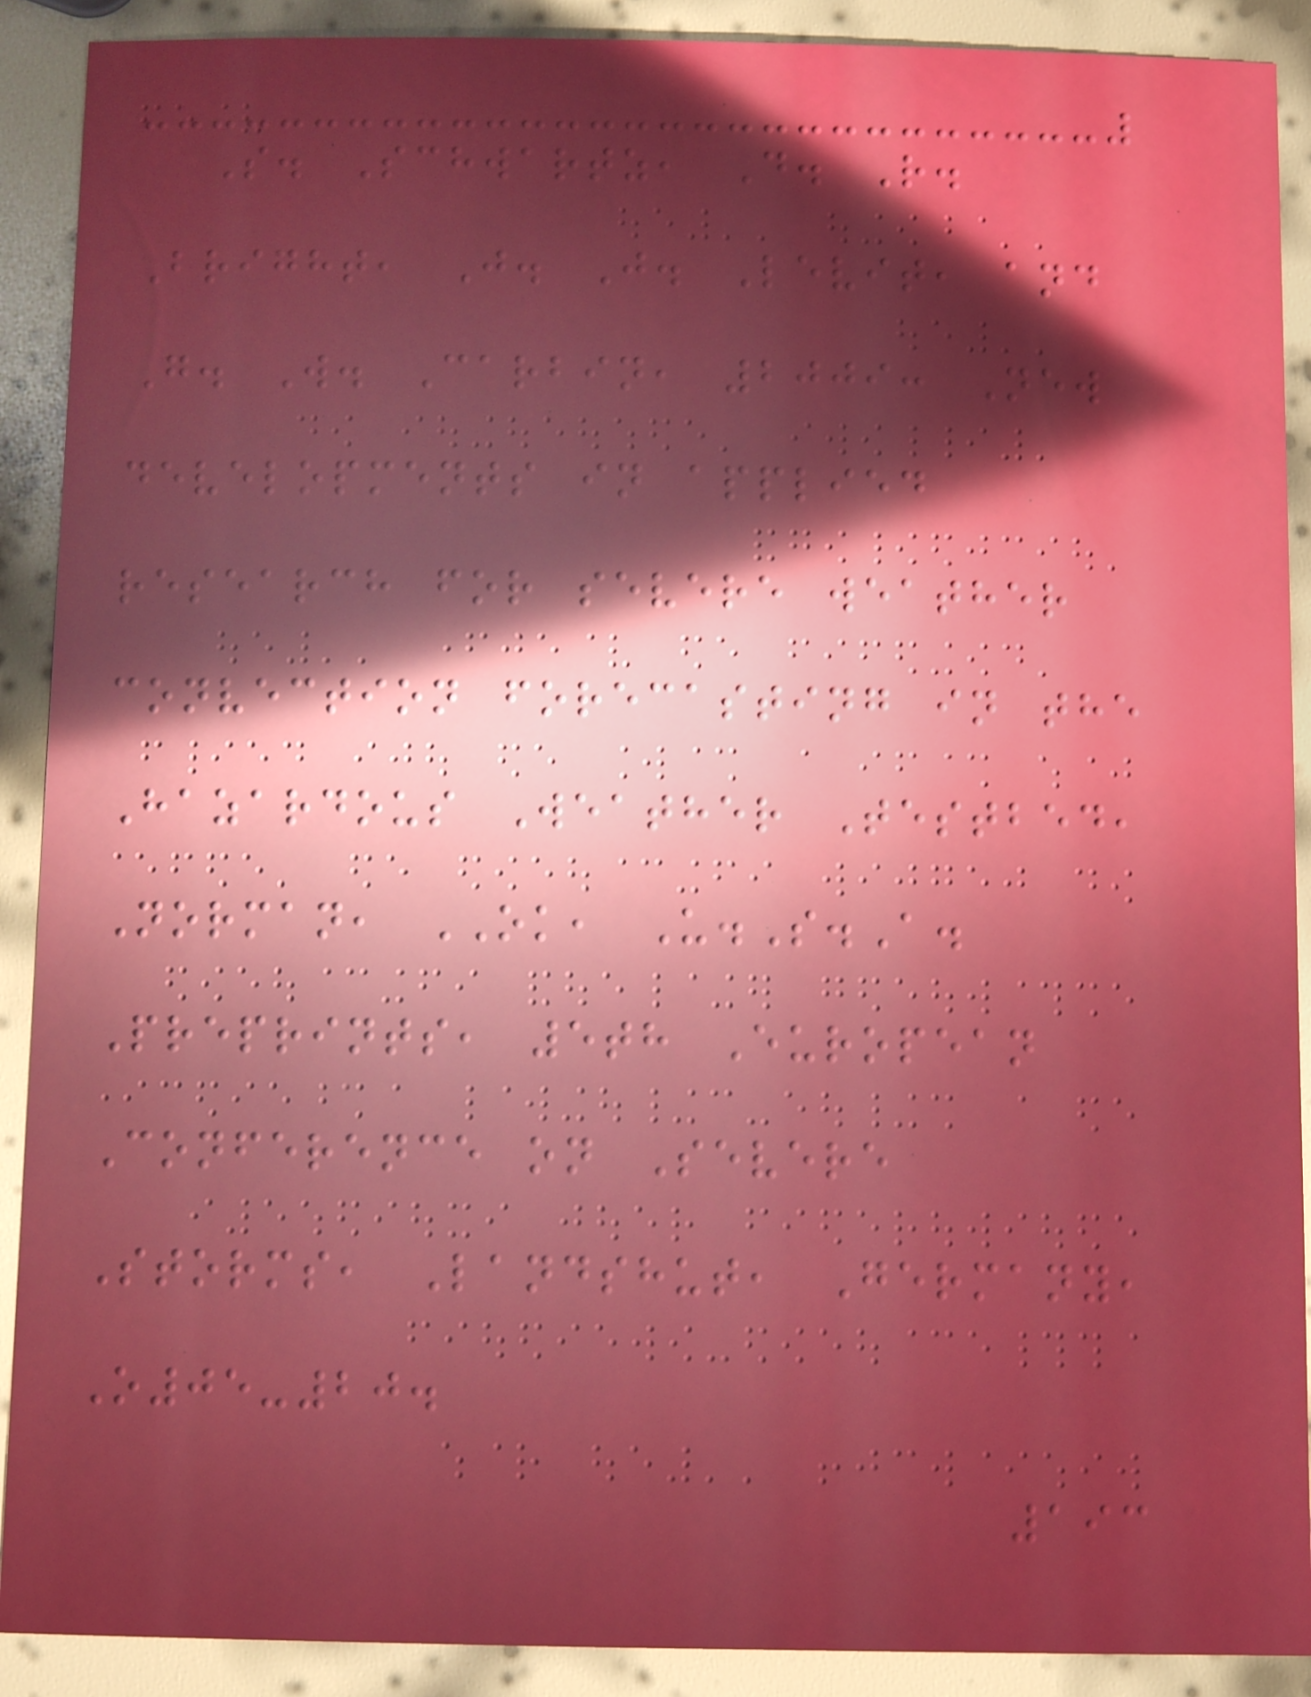S. Schwartz, D. R.
Bright, J. J. Levit, and
G. W. Carbin, 2009: New
developments in applied
research for severe weather
convection forecasting in the
Hazardous Weather Testbed,
Norman, OK, U.S.A.
Preprints, 5th European
Conference on Severe
Storms, Landshut, Germany,
O05-20.
193
